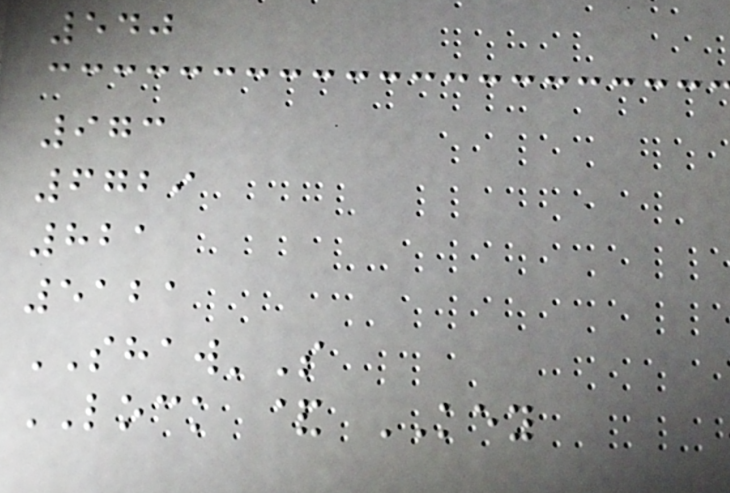540
973
6729
821
5121
SHAW'S
LOCK & KEY
